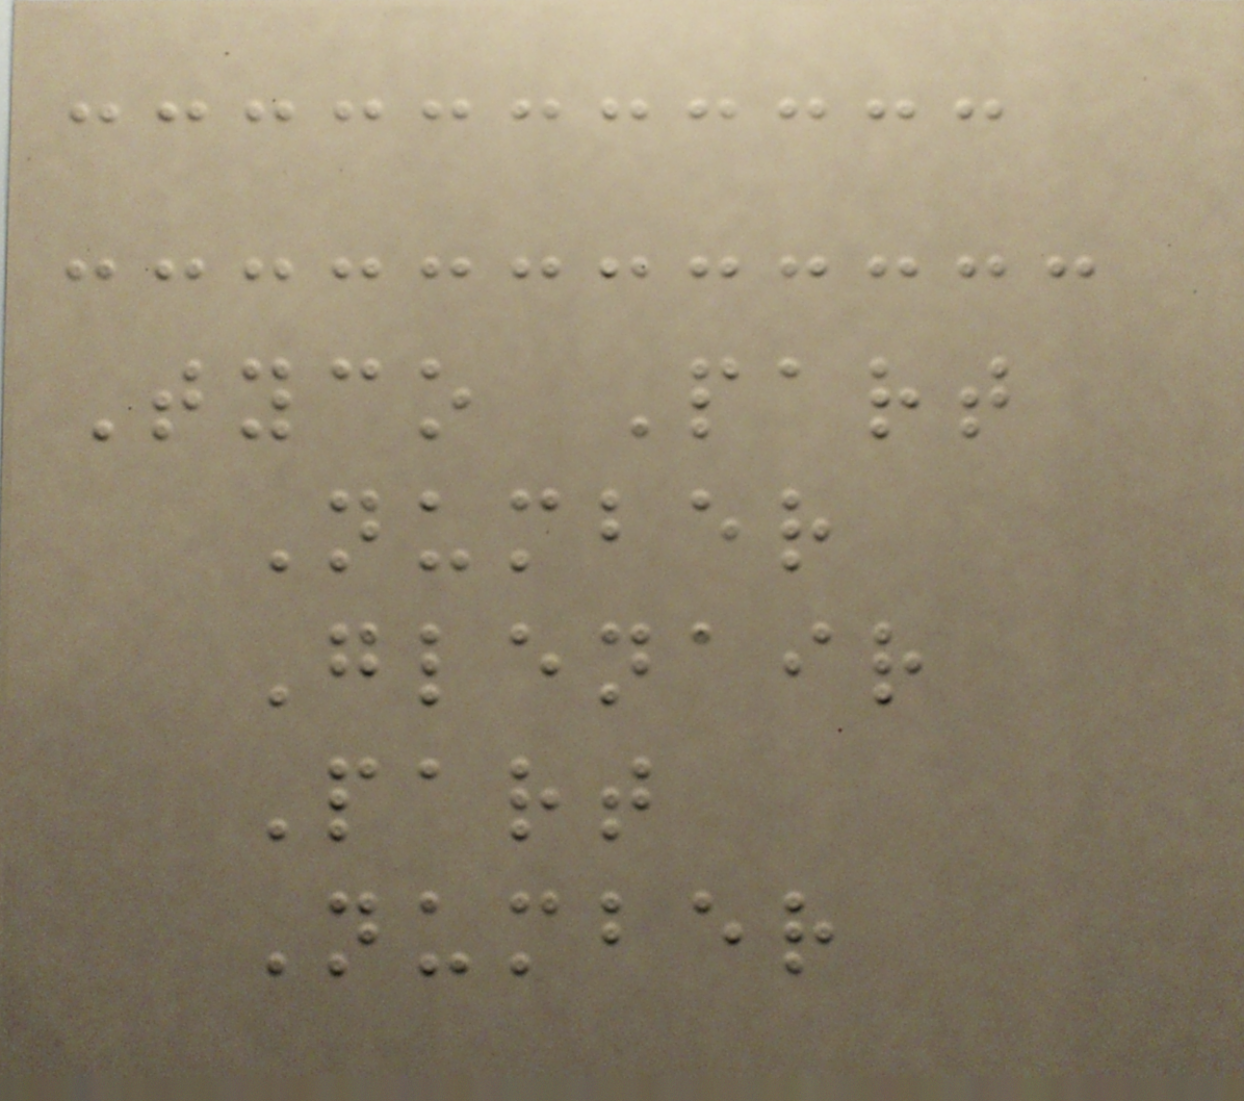Tyco Part
Number
Glenair
Part
Number
